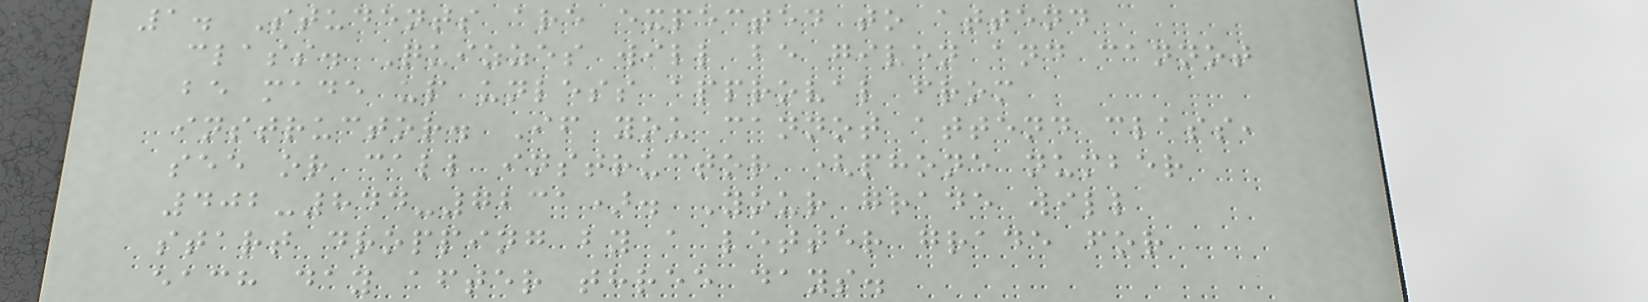1. Students are expected to attend
class. Quizzes will be given and cannot
be made up unless approval from
instructor. If you cannot attend class,
see or call instructor (phone number
402-844-7231). Your grade will
start dropping by a letter grade for
each day after three days.
